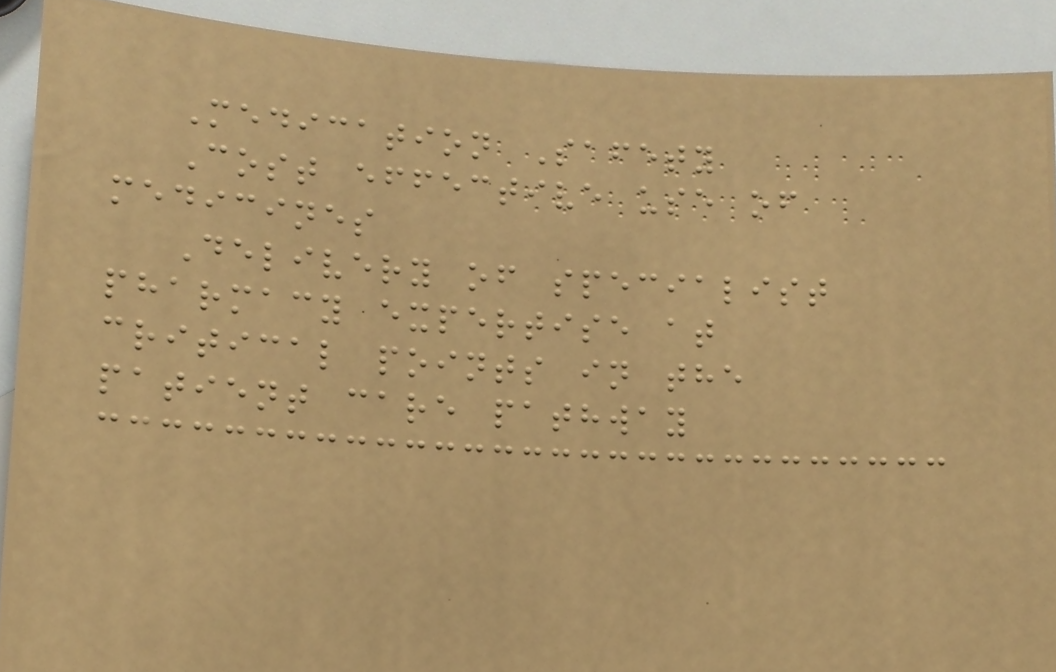Medication Safety
Cost effective use of
medicines
Delivery of specialist
pharmacy expertise at
critical points in the
patient care pathway
